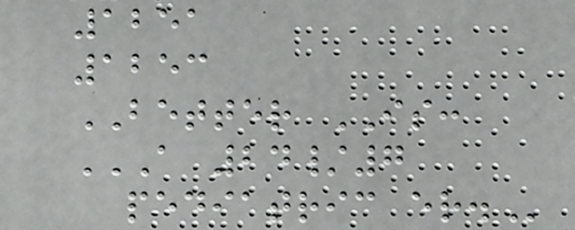1251
1253
BETTER IS:
A 24/7
PEDIATRIC ER.
